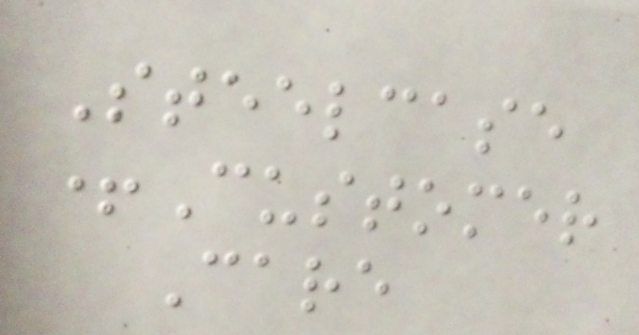Steelcase
+Customer
Care
